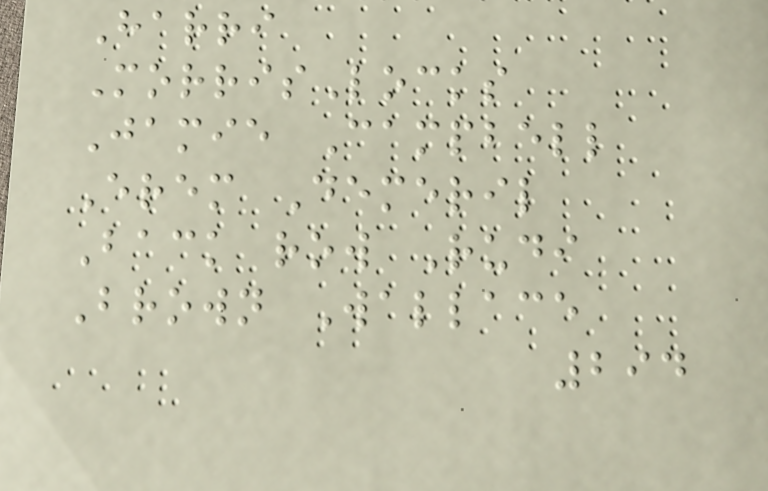Harri
MorrisLocks
Jamie Campbell
Erem Demeril
Back row Rudi
Brown Wallace
294
